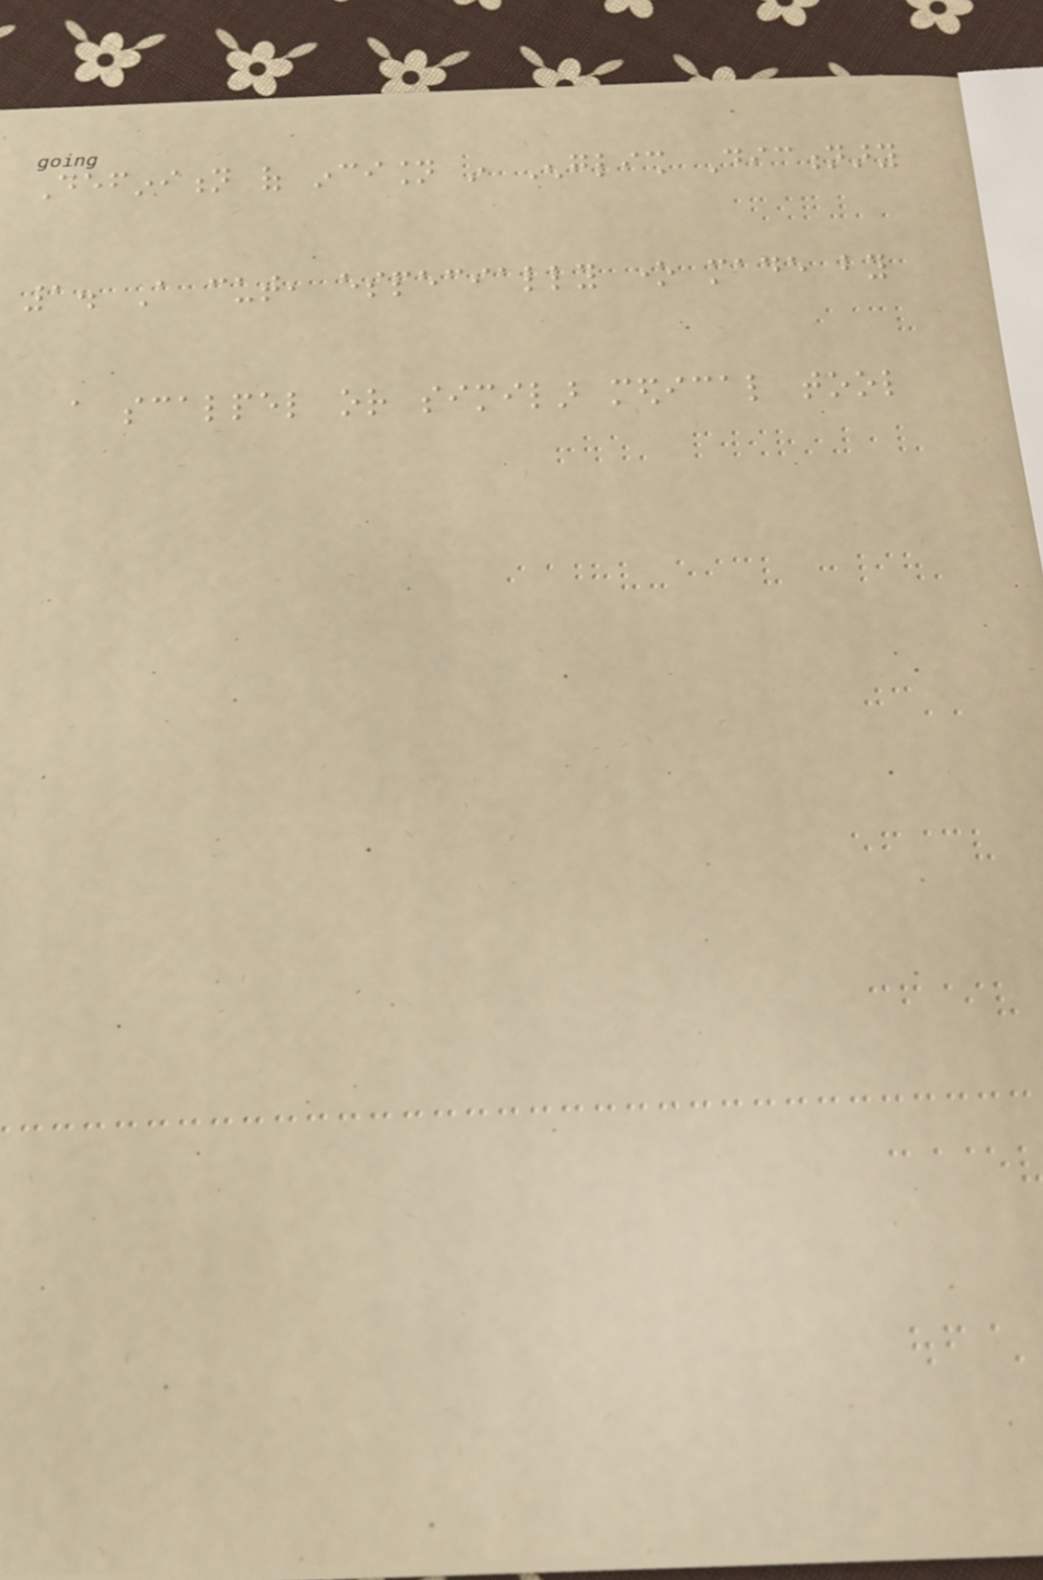Definition of incision in English Dictionary
1. A cut, especially one made by
a scalpel or similar medical tool
